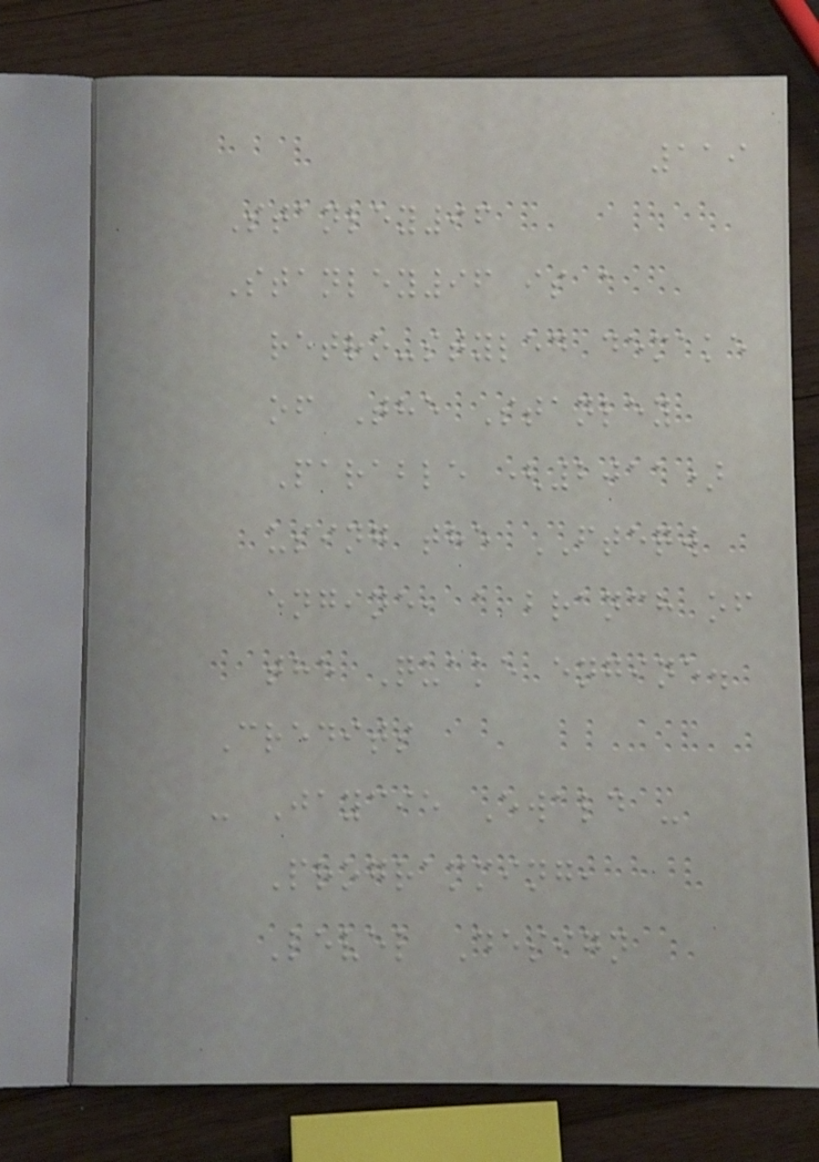119
Stanley96
Stanley96 is a
retro-styled demake
of The Stanley
Parable (2011)
using the FTEQW
engine, a branch of
the Quake engine.
Credits
- Jaycie Ewald -
Programming,
Level Design
